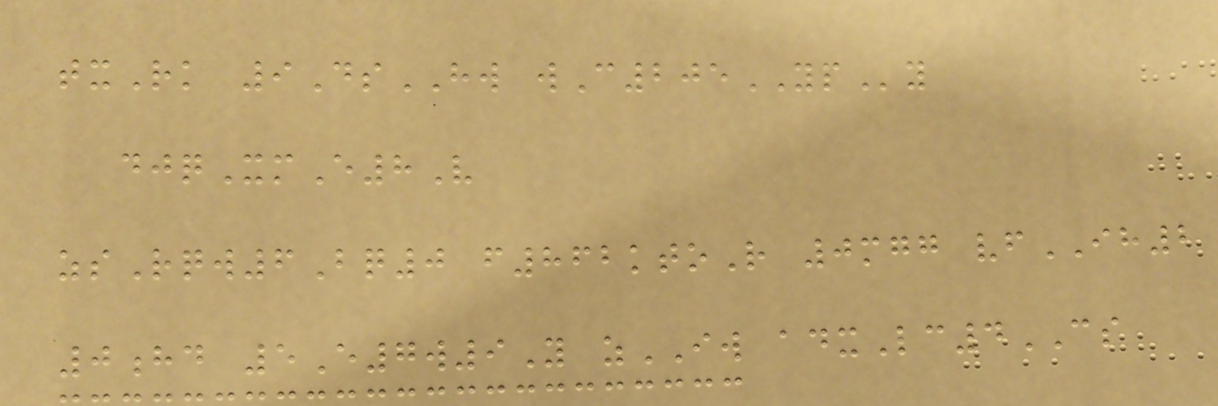txRk 9DsHW wC205YPy
djqXmE8V
zsRqw6Bq0 f862ktoR 0mgg vfIH2
0hd 5E7w9Y zIW adxLc4CS
